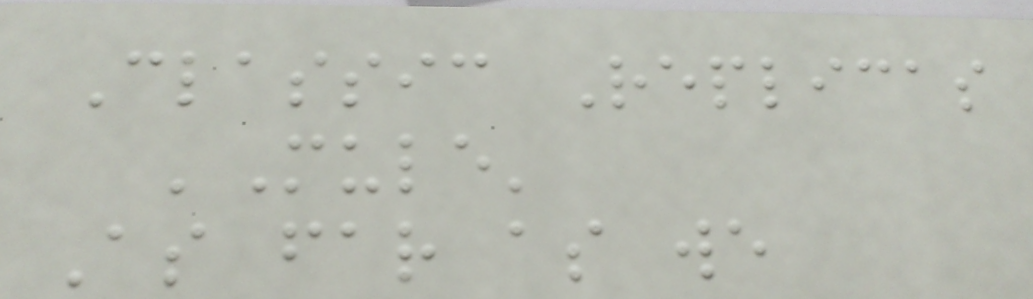Classic Replicas
'Mule'
As far as we
